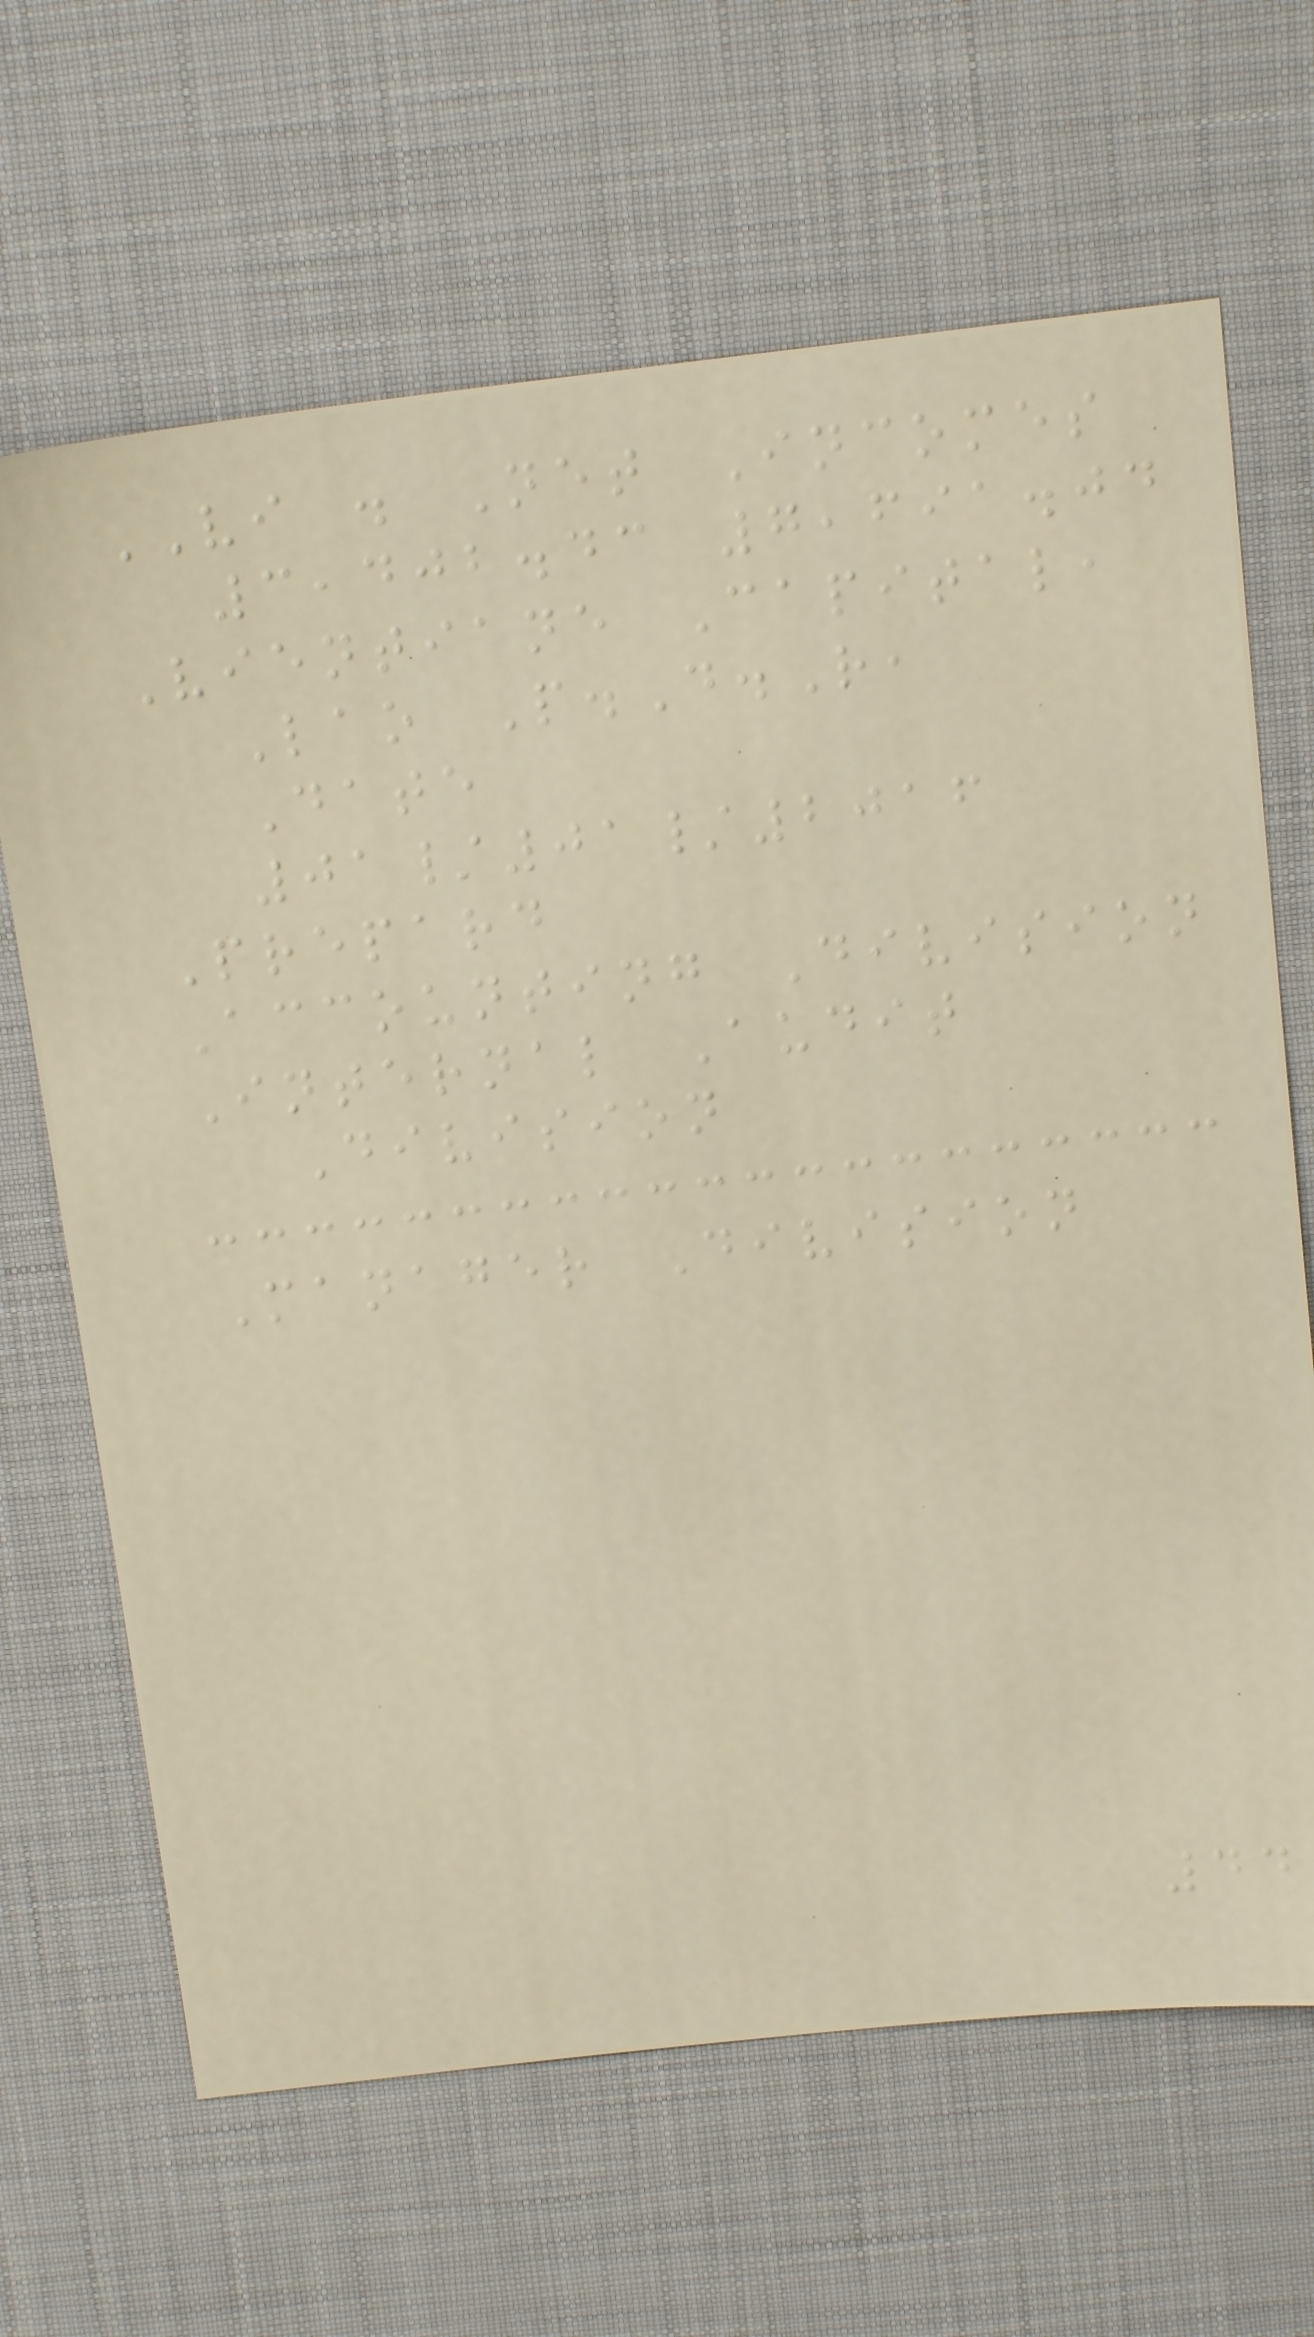VI . Net Incomes
3,402.43 7,691.04
Vientiane Capital,
Lao P.D.R,
Date
01/01/2016
Prepard
Accounting Division
Internal Audit
Division
Manager Division
44
